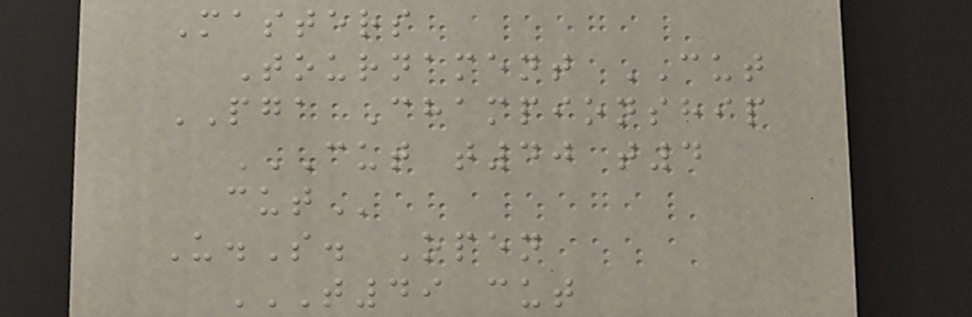Masters
Tournament CUT
PGA Championship
CUT T40 T4
CUT
U.S. Open
T49 CUT
